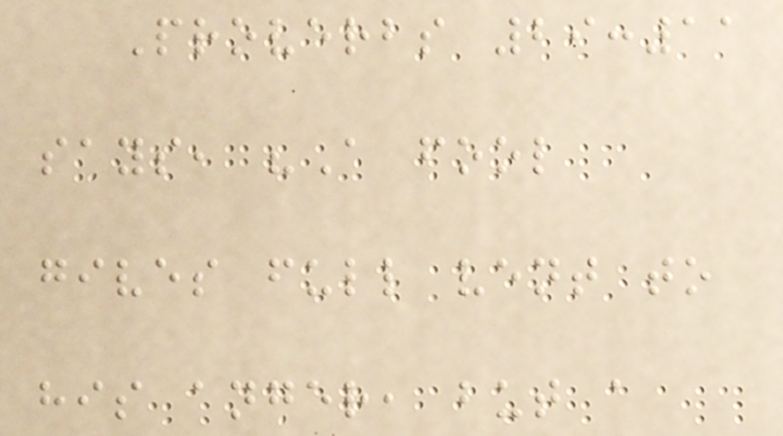Proverbs 29:11
says, "A fool
gives full vent to
his anger, but a
